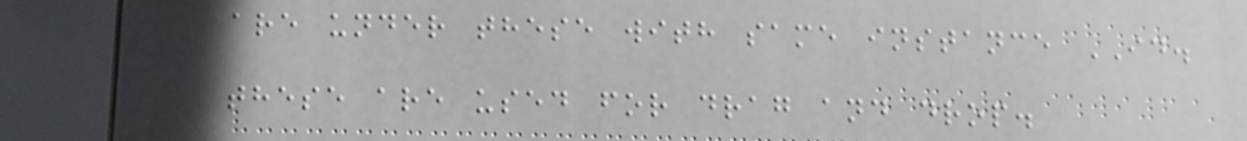are under these with same instance ID.
these are used for drag and drop.
